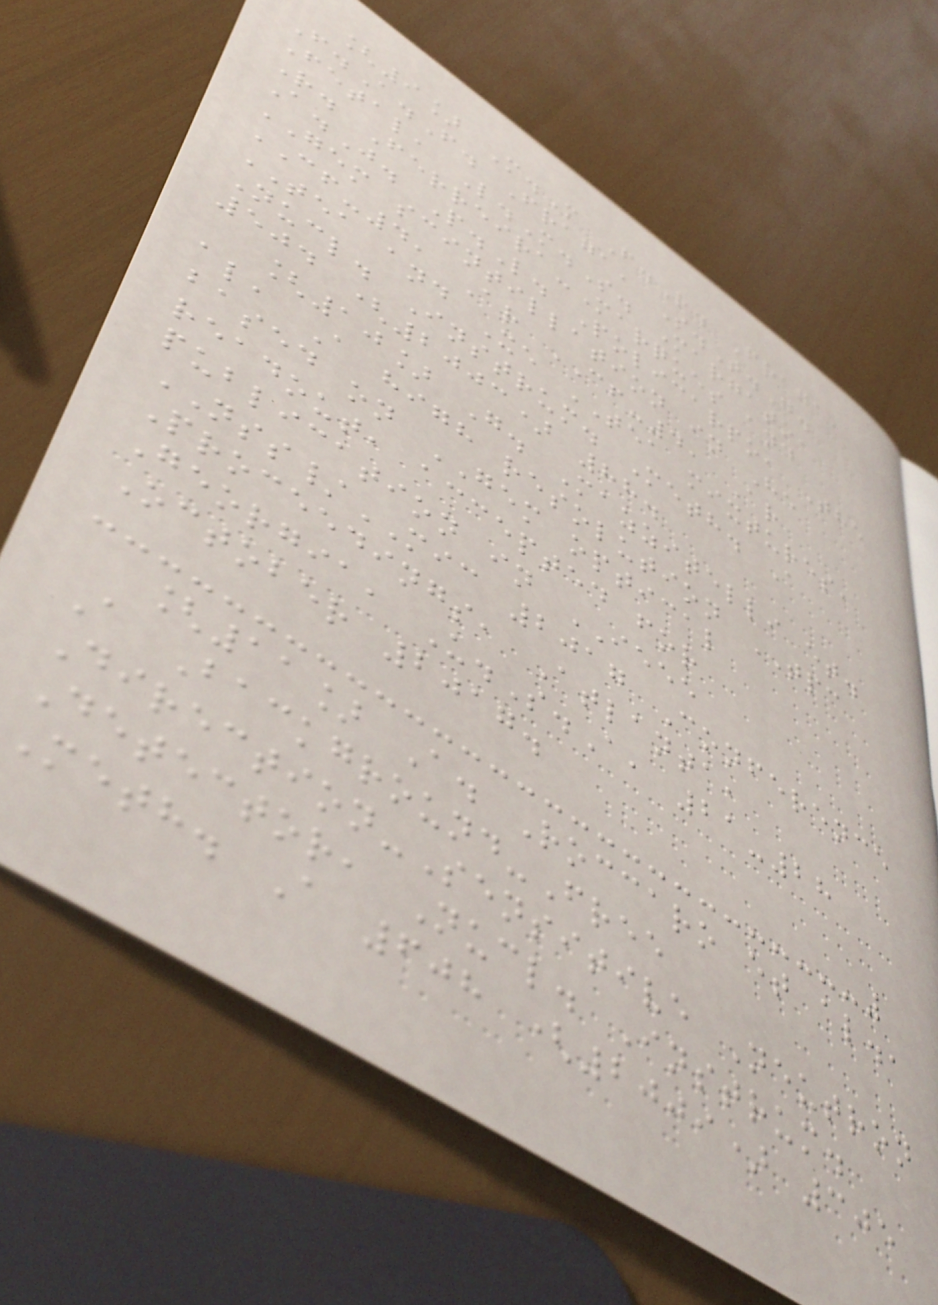[9] M.M F.R. Fraga,
F.A.F. Fraga, S.T.G.
Fetal, L.M.S. Margato,
R. Ferreira-Marques and
A.J. P.L. Policarpo, The
GEM scintillation in He
CF-4, Ar CF-4, Ar
TEA and Xe TEA mixtures,
Nucl. Instrum. Meth. A
504 (2003) 88.
[10] G. Mazzitelli et.
al, A high resolution TPC
based on GEM optical
readout, accepted for
publication in IEEE
NSS/MIC 2017 Conference
Proceedings, Atlanta,
Georgia, U.S.A, 21-28
October 2017.
[11] A. Roccaro et al.,
A Background-Free
Direction-Sensitive Neutron
Detector, Nucl. Instrum.
Meth. A 608 (2009) 305
